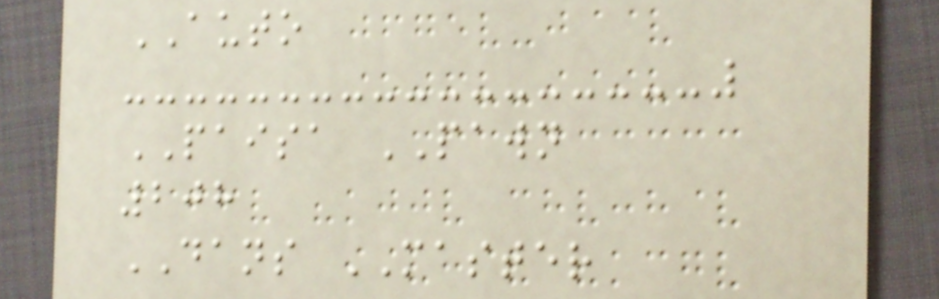AUTO
PAISA PAWN
208
DANS MASTER
